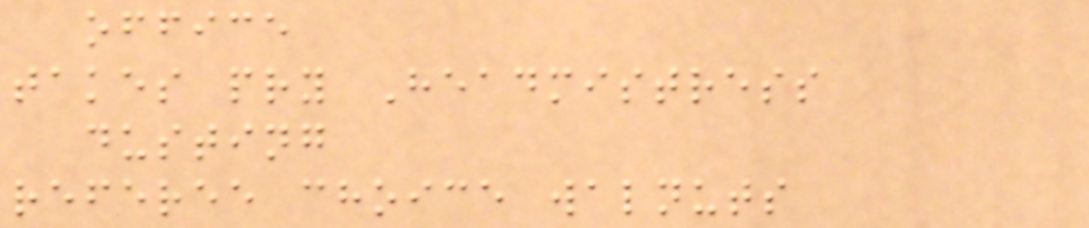office
takes pry Headmistress
dusting
referee choice walnuts
